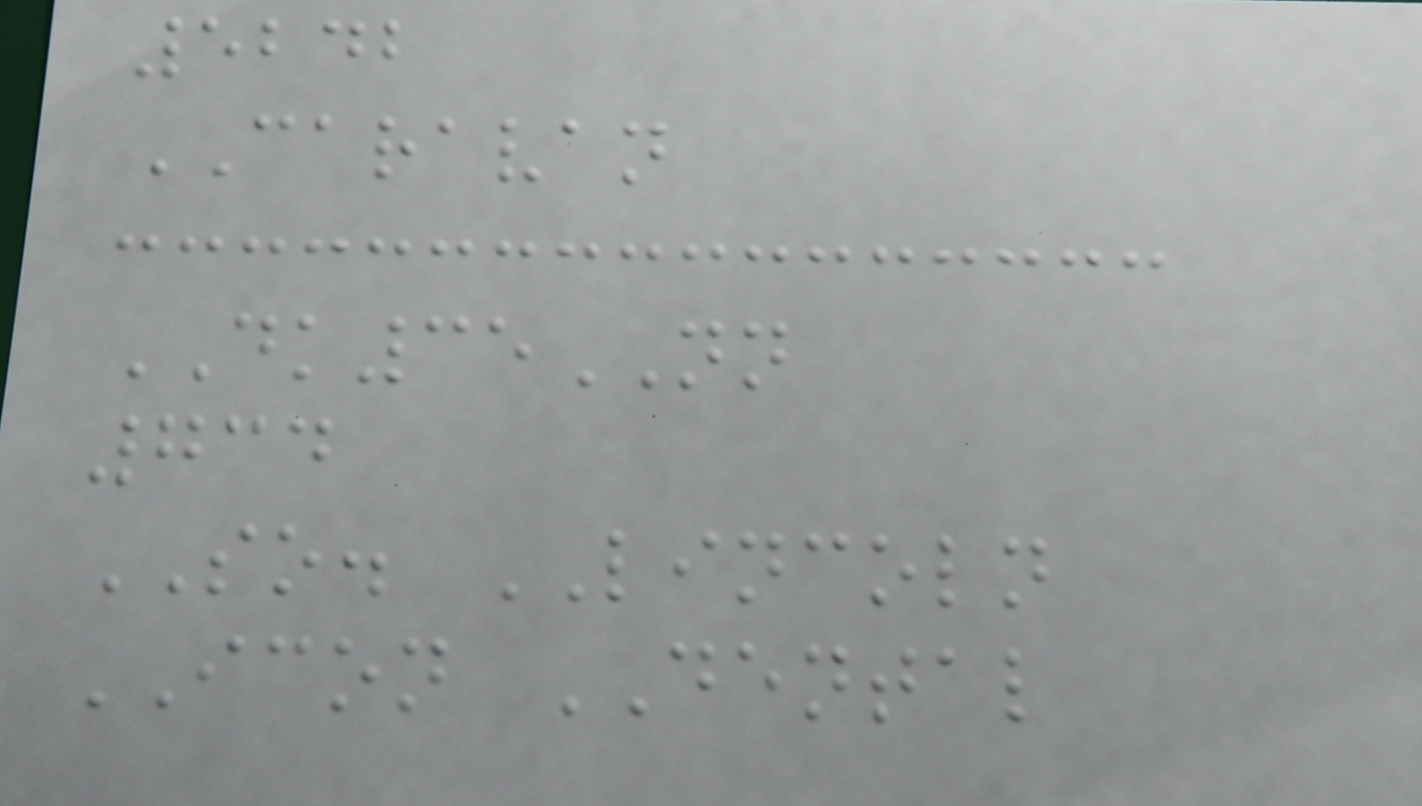5242
CARAVAN
DK35NN
734
SO. LINCOLN
ICON DENTAL
